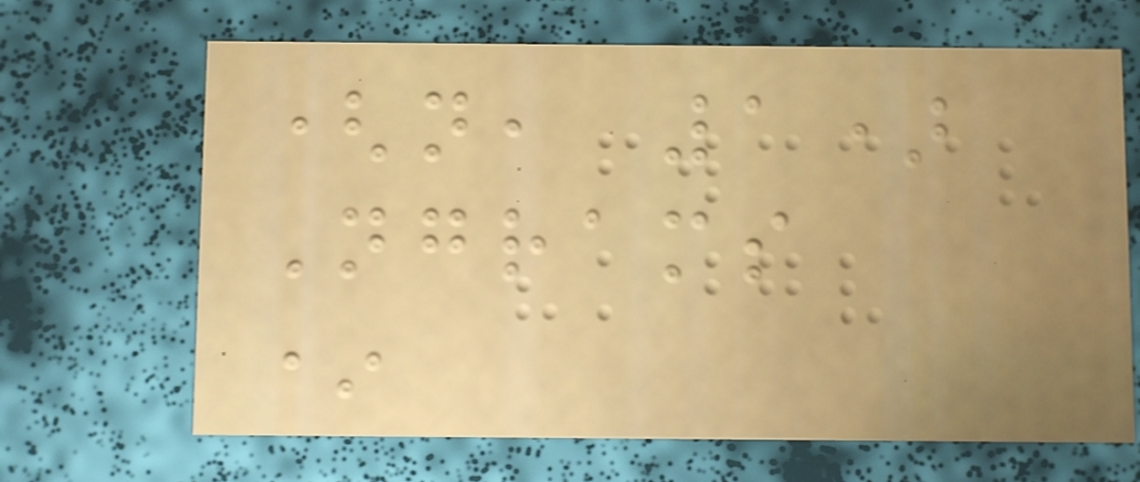(n, 1)
Ngrams
*
